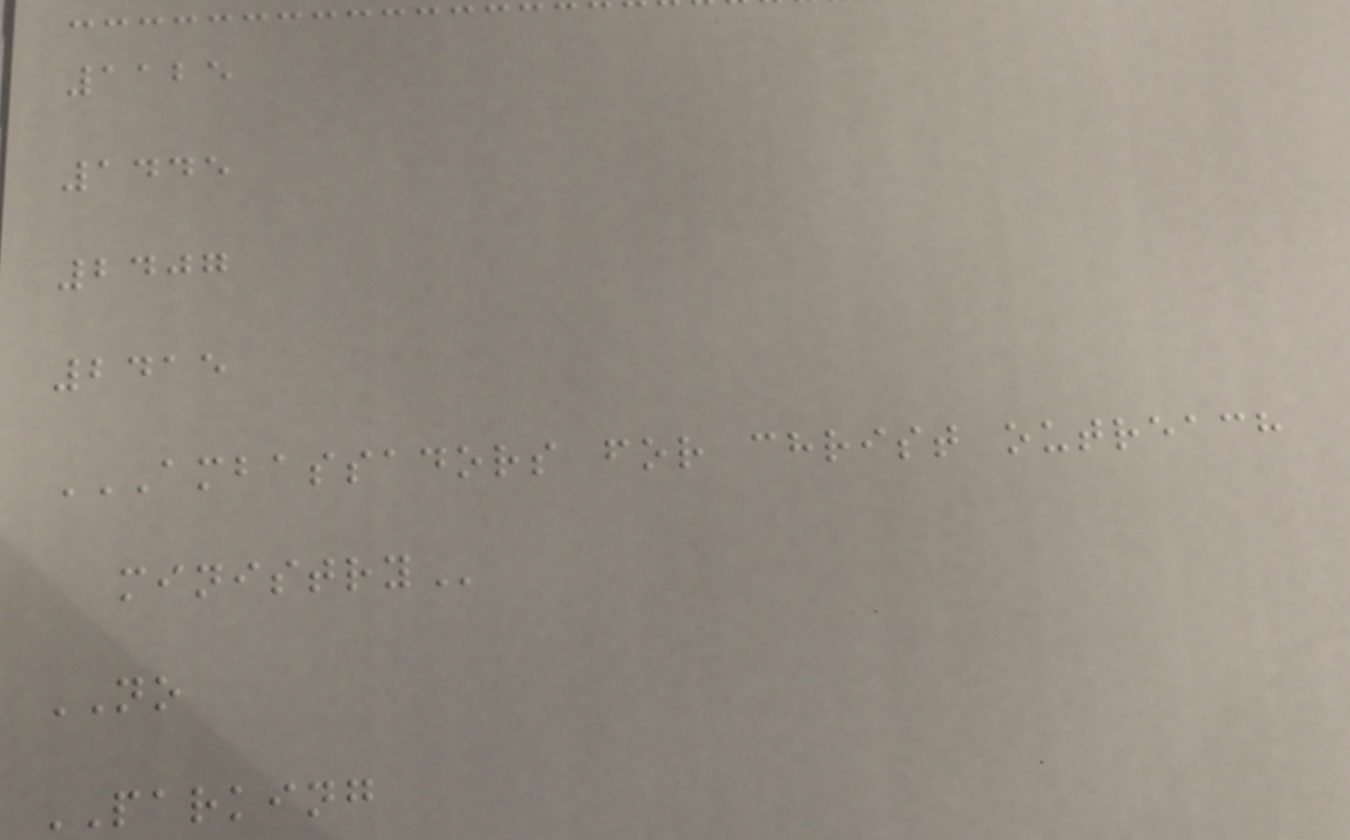1125
1445
2407
2415
AMBASSADORS FOR CHRIST OUTREACH
MINISTRY
NO
PARKING
